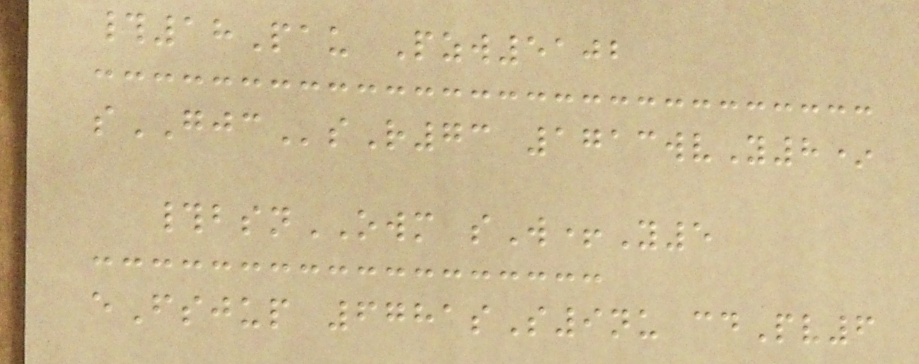#18Pau Pzw5102
sGJCsR73 1713wvY8*
#bsnOWM sW+Y5
eFsjup 6781sS9nu cdPv6
